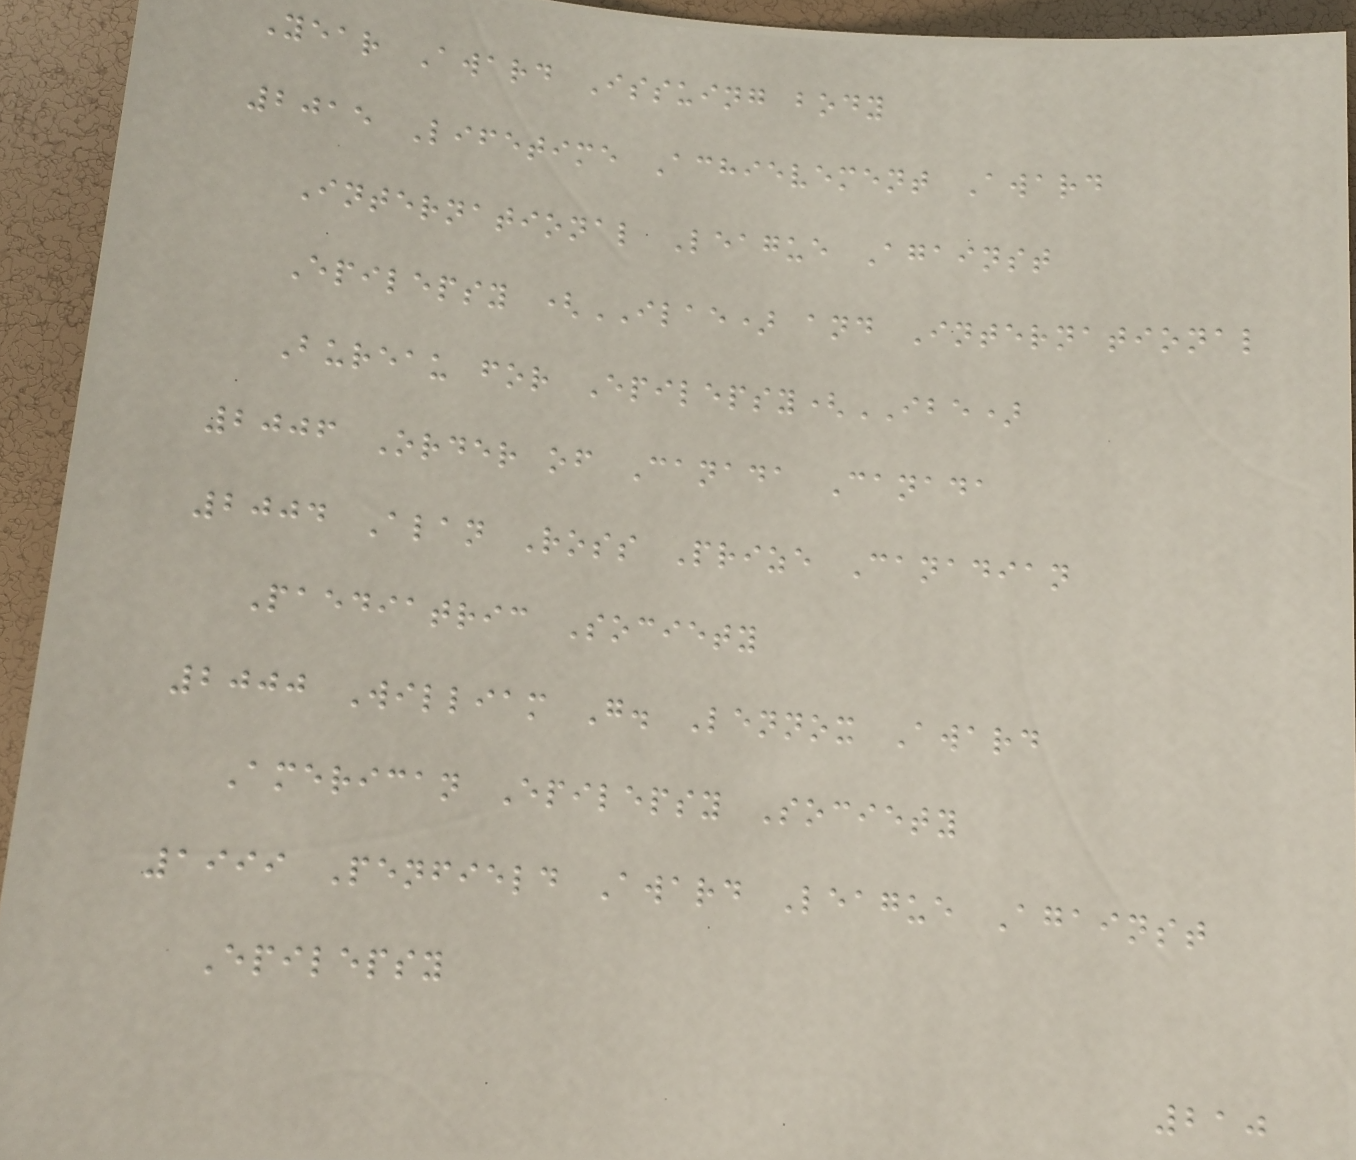Year Award Issuing body
2015 Lifetime Achievement Award
International League Against
Epilepsy (ILAE) and International
Bureau for Epilepsy(IBE)
2006 Order of Canada Canada
2004 Alan Ross Prize Canadian
Paediatric Society
2000 William G. Lennox Award
American Epilepsy Society
1999 Penfield Award League Against
Epilepsy
210
